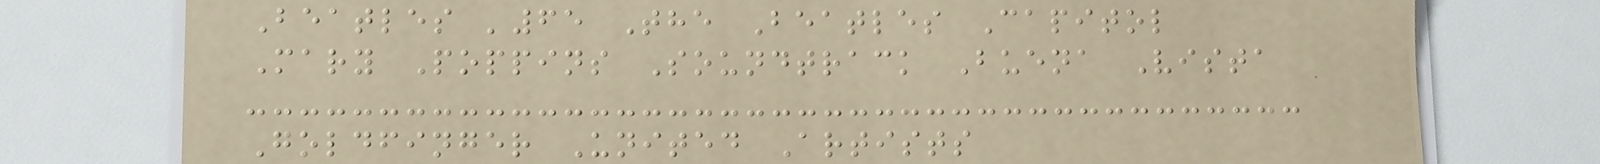Beatles '65 The Beatles Capitol
Mary Poppins Soundtrack Buena Vista
Goldfinger United Artists
